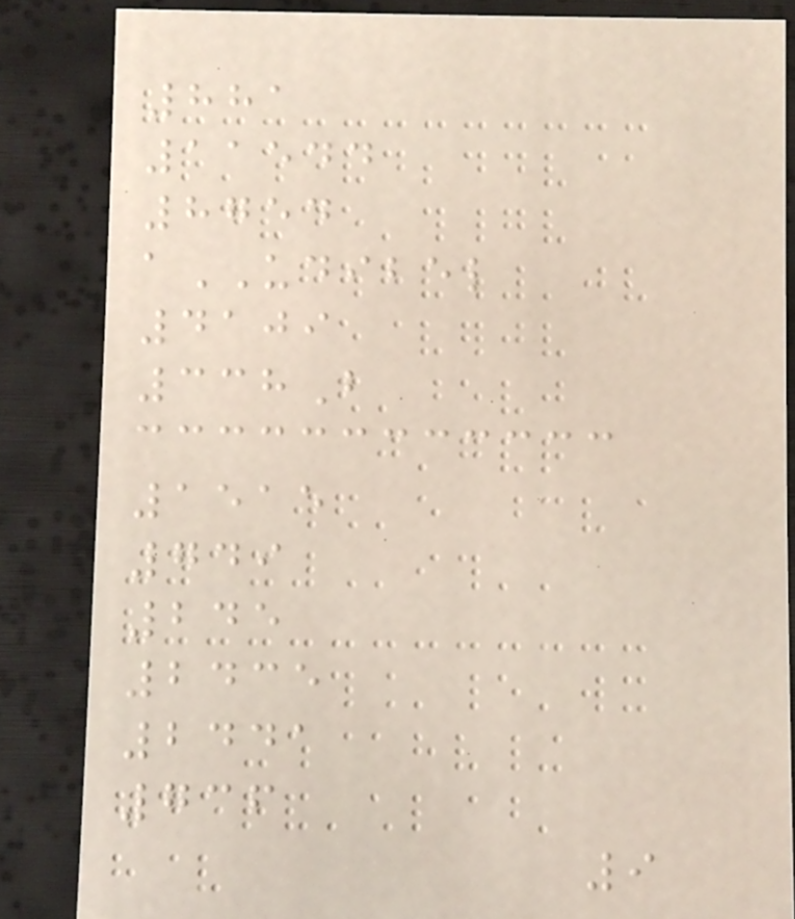881
11544
8754
aUDIBEL
4109
338B
1515
749
245
2435
2441
736
9
